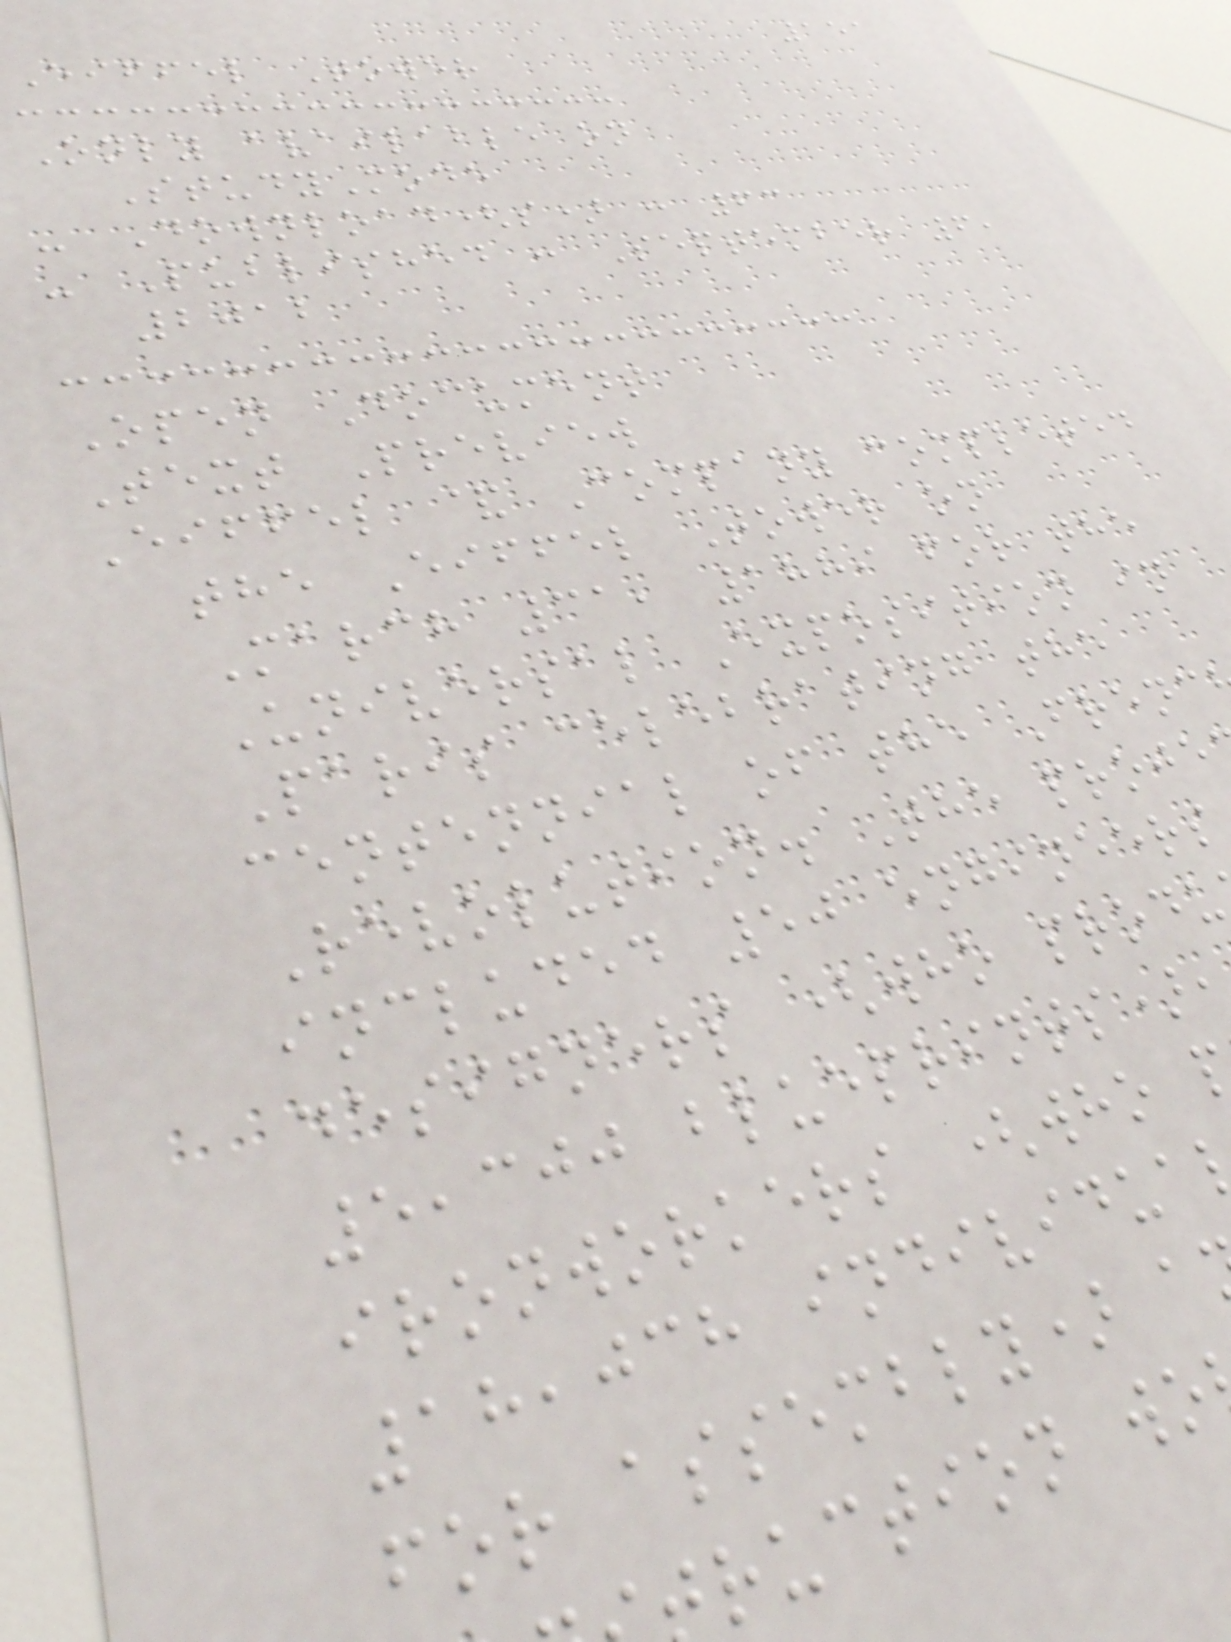151
Eiffel Tower
Only available on
StudyMode
- Download(s) : 63
- Published : September 6,
2012
Open Document
Text Preview
Eiffel & Company completed
the Eiffel Tower on
March 31, 1889 for the
Universal Exposition in
Paris celebrating the
centennial of the Frenc
Revolution. The proje
included 50 engineers
designers (who produ
5,300 blueprints)
ironworkers (who
18,038 individua
for assembly) a
ruction wo
